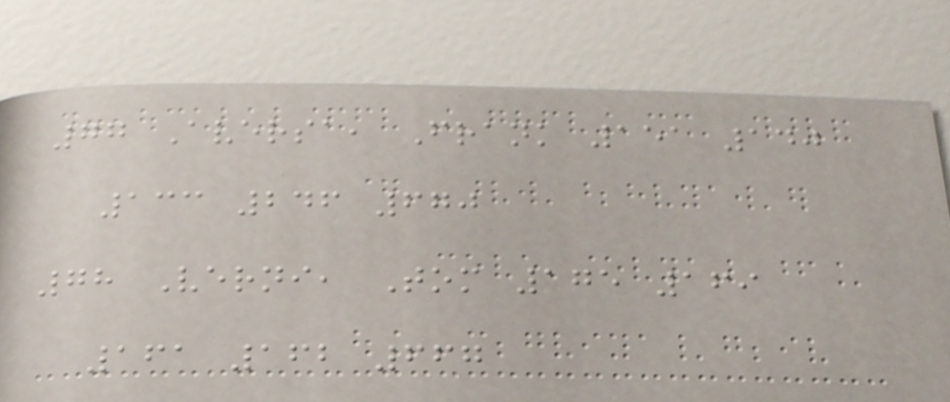77 Aversa, Frank 151 140
133 246 670
78 Verni, Tom 175 169
161 162 667
